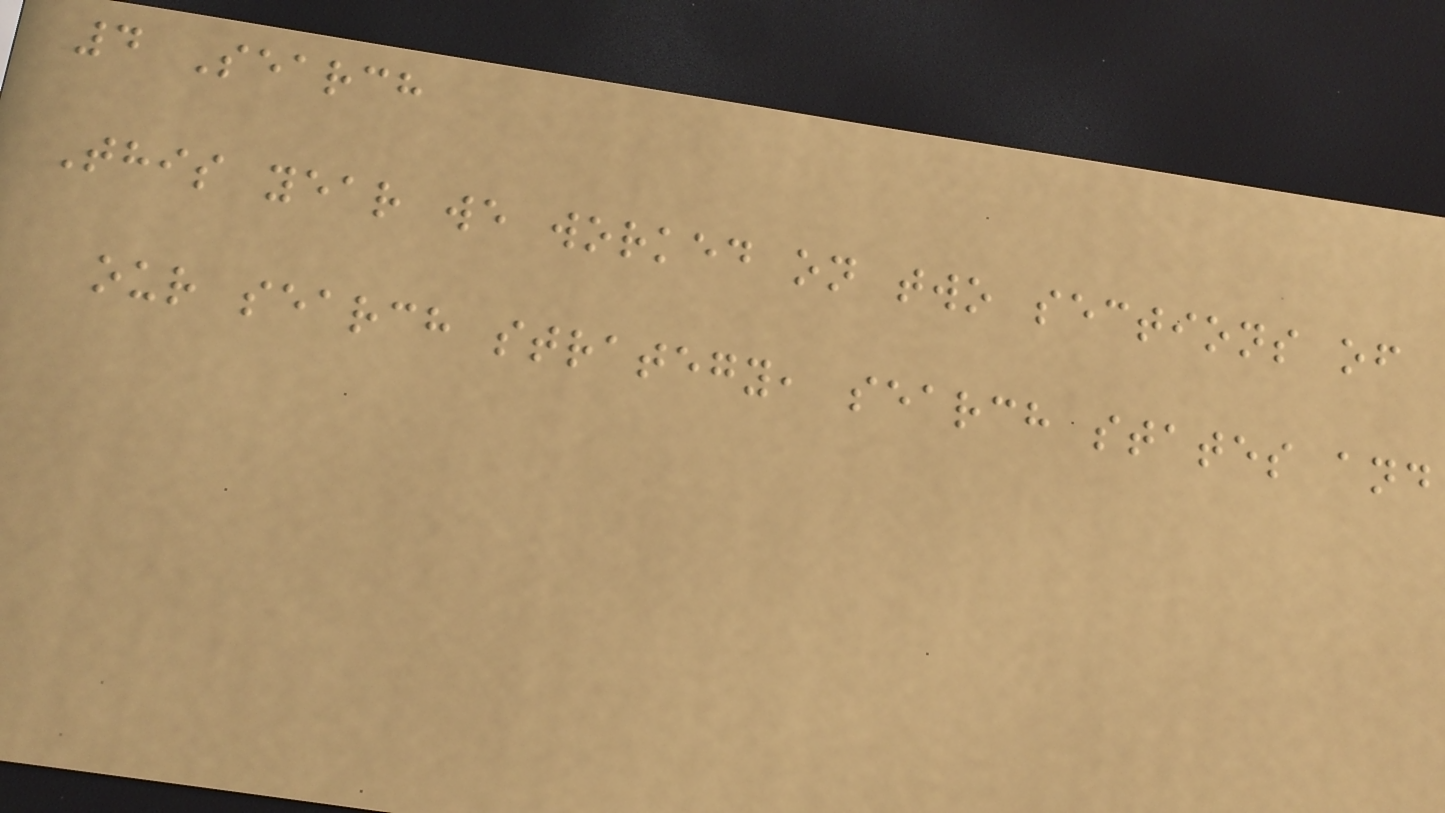4 Search
This year we worked on two sections of
our search strategy, search states and
